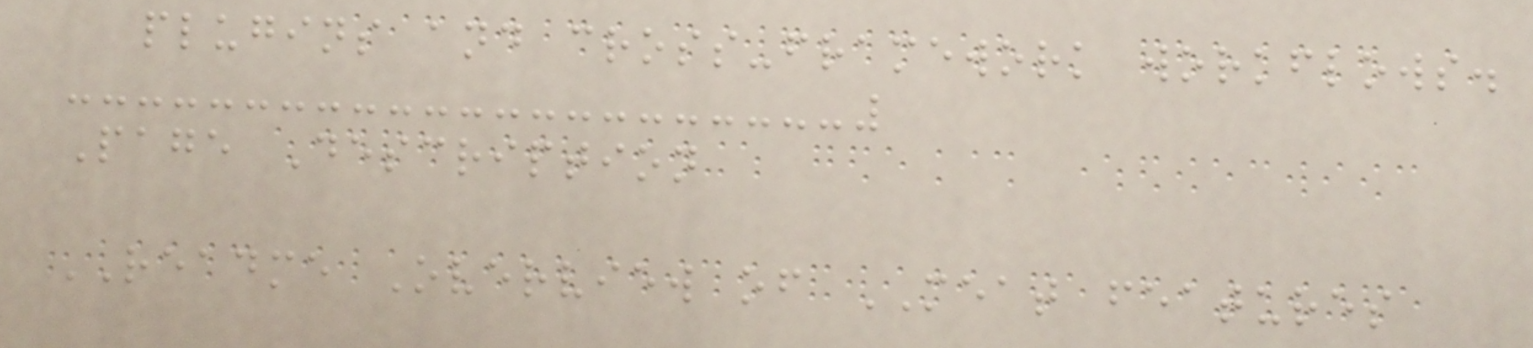plugins and cross-framework workflows.
Page Description
README Overview of MEAT features
